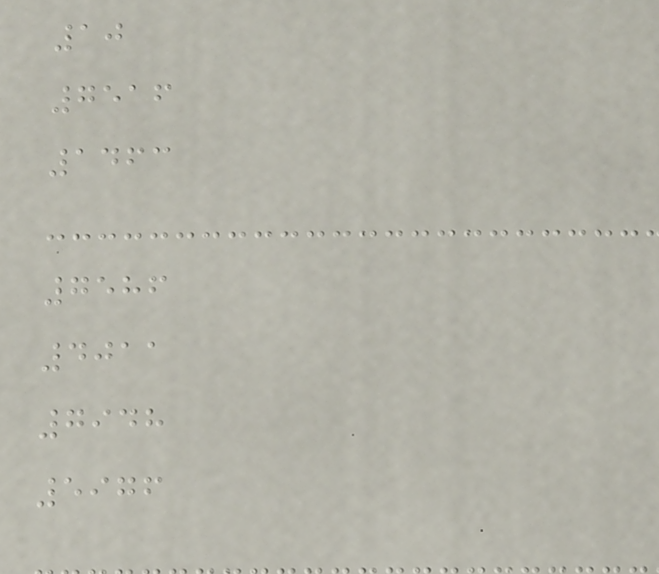10
7516
1463
7586
4011
7948
5976
